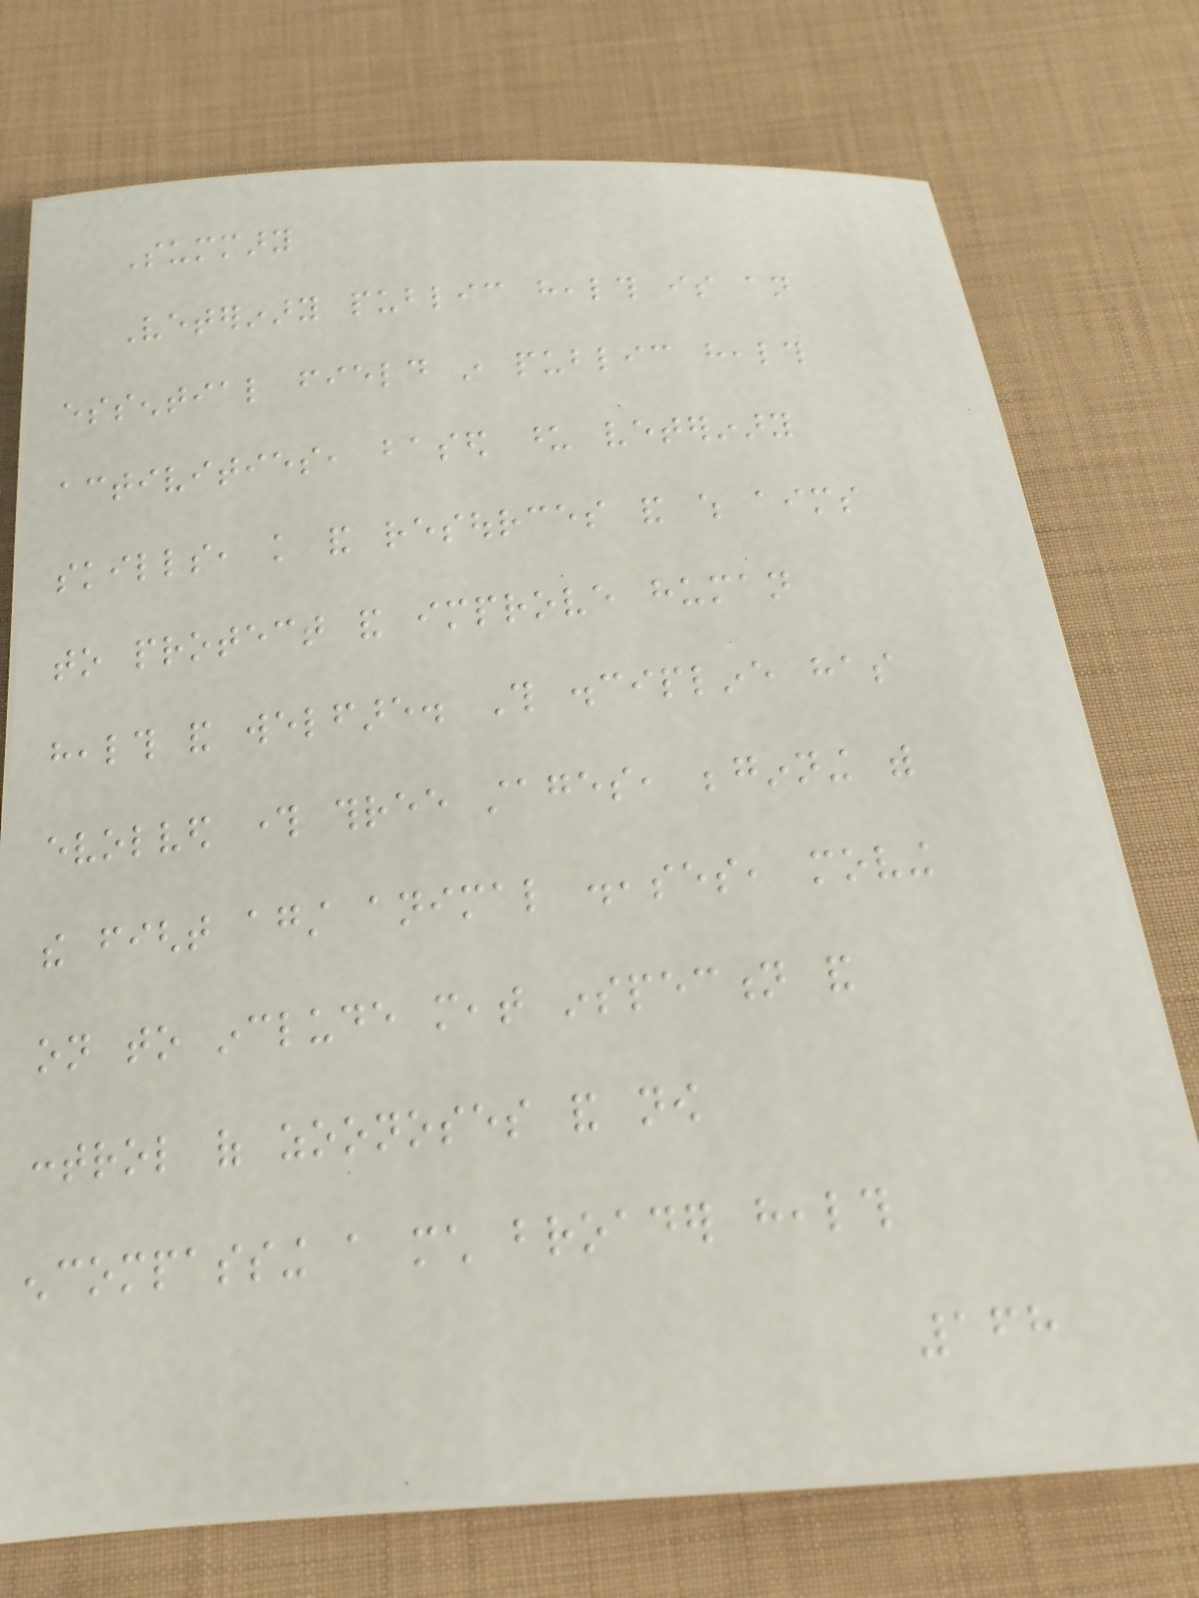Summary
Veterinary public health is an
essential field in public health
activities, based upon veterinary
skills, knowledge and resources and which aims
to protect and improve human
health and welfare. This discipline has
evolved through three stages, beginning with
the fight against animal diseases, moving
on to include meat inspection and
control of zoonoses and now
encompassing a much broader health
168
